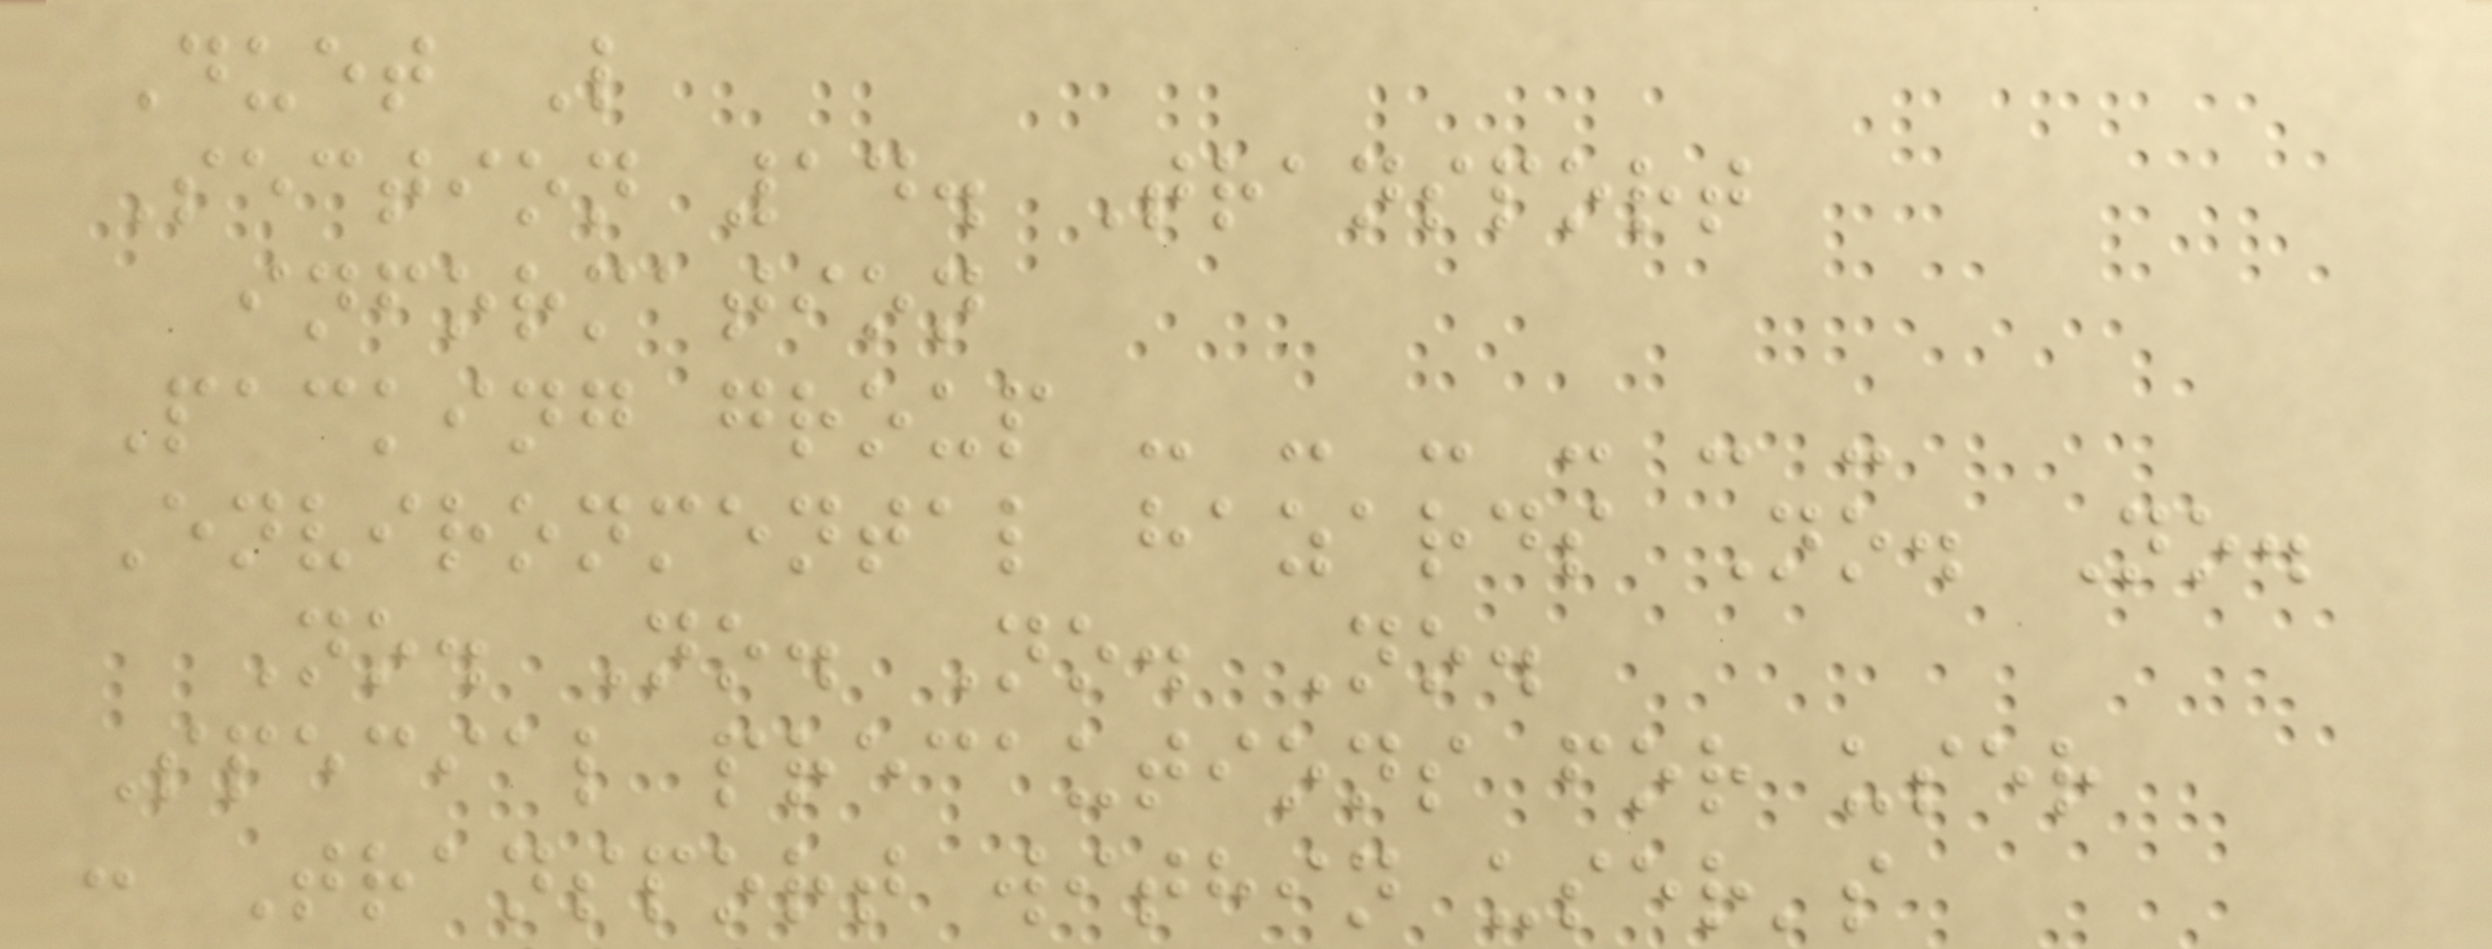Duet L
Section 14. Transport
information
Packing group - - - - - -
Environmental hazards No. No.
No. No. No. No.
Special precautions for user
: Transport within user's
